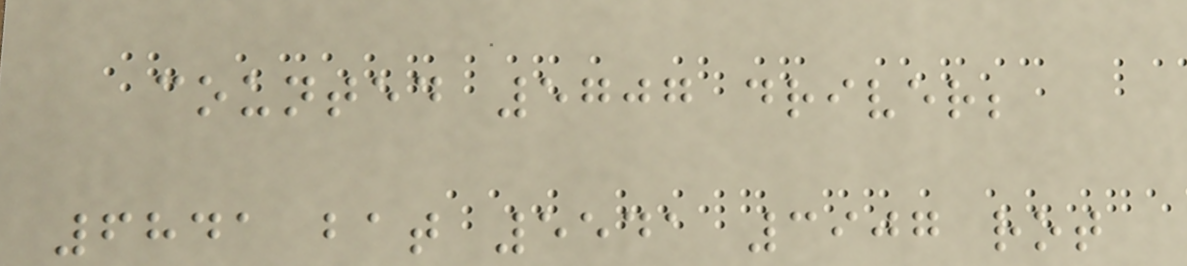counted 5707 driver;
6841 bat 5541 3907 rot
